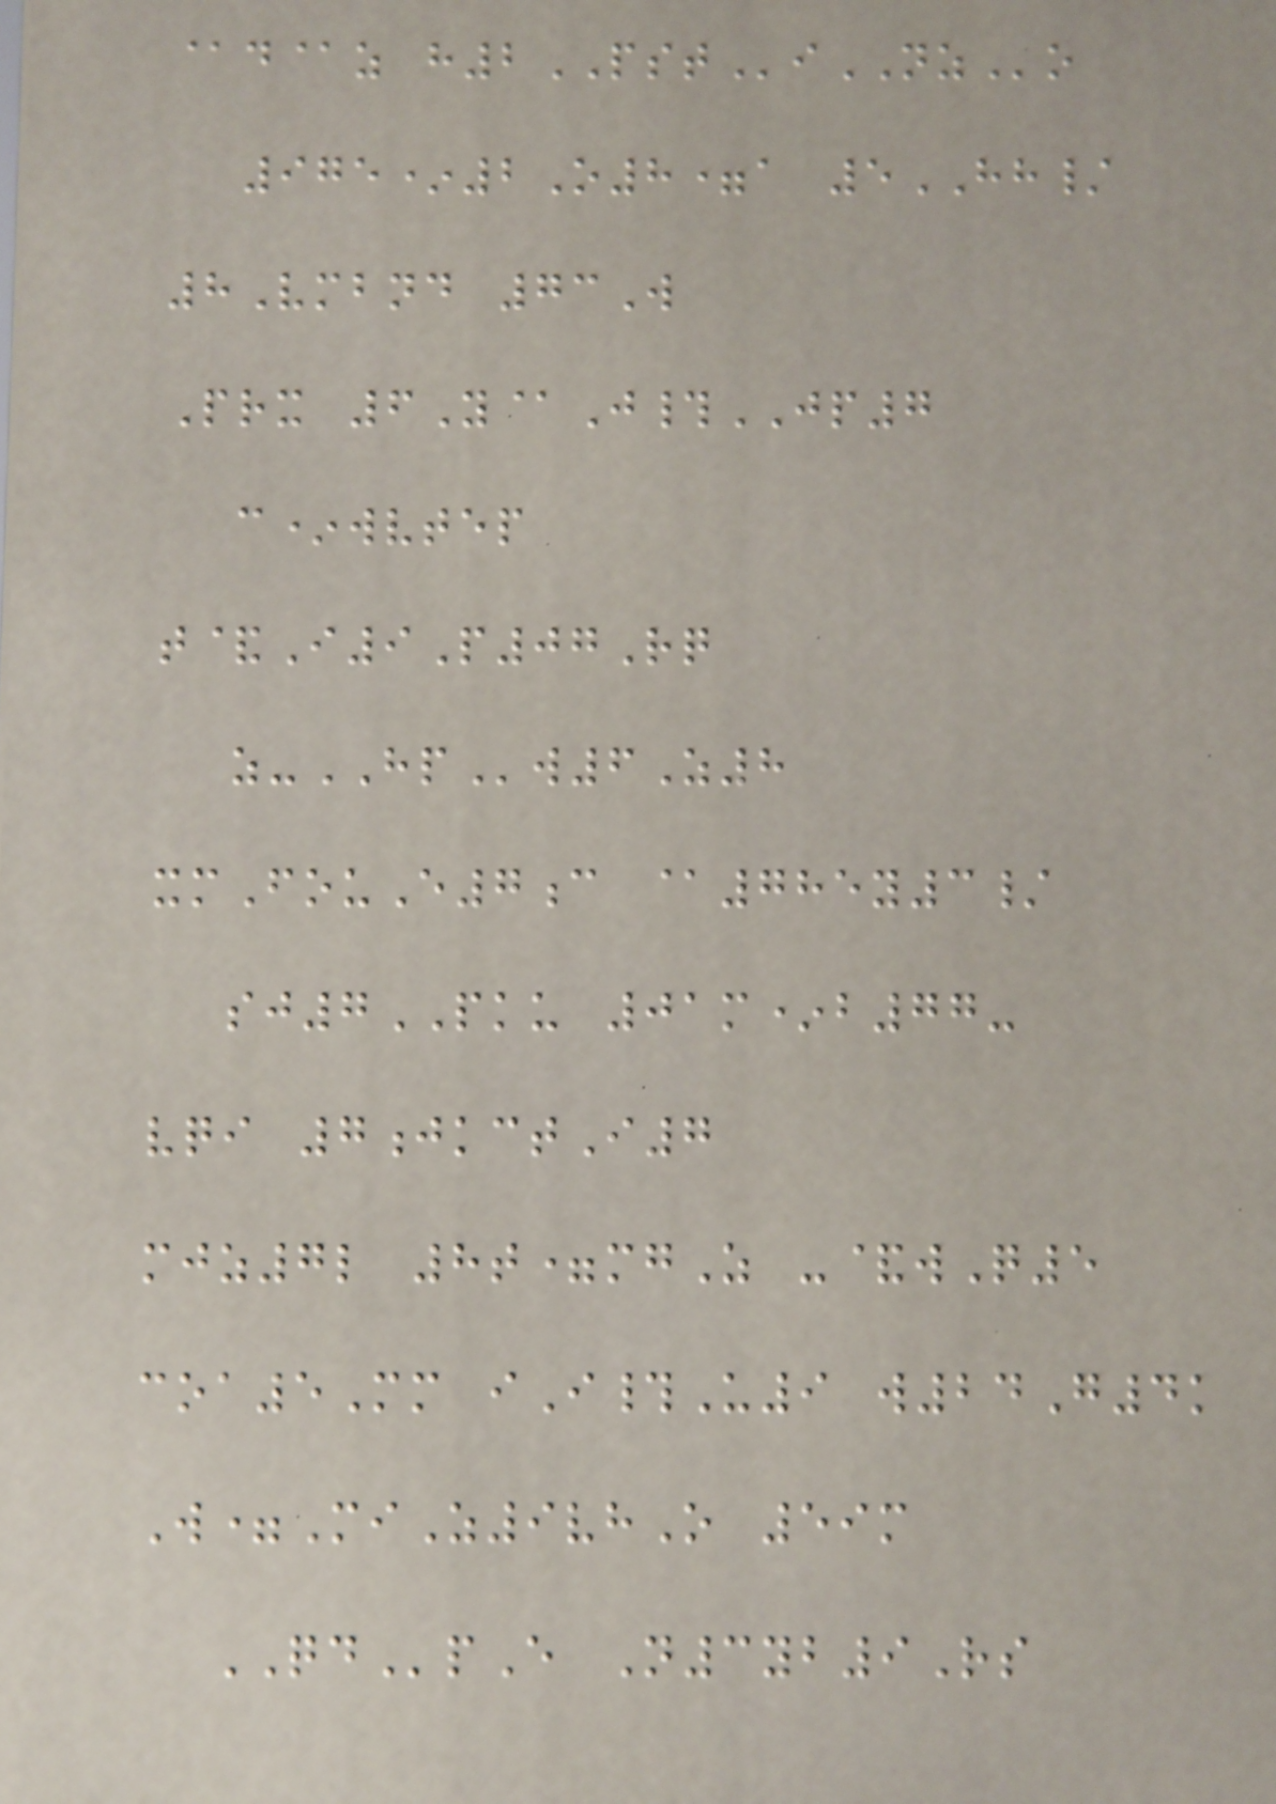@d@z h2PSTiNZo
975*2O8=a 5HH/
8Vmbnd 73W
Prx 6Y@J#JP7
c*wvtep
t&I9P07Rq
z-HPw6Z8
xmFouE7c @785y3/
sj7PKU 01m*b77-
vqi 7jkctI7
mjz7l 8t=mgZ -&wQ5
coa5Mm iI#U9 w24G4k
W=MiZ9vhO 59m
QDpE N3yb9Rs
